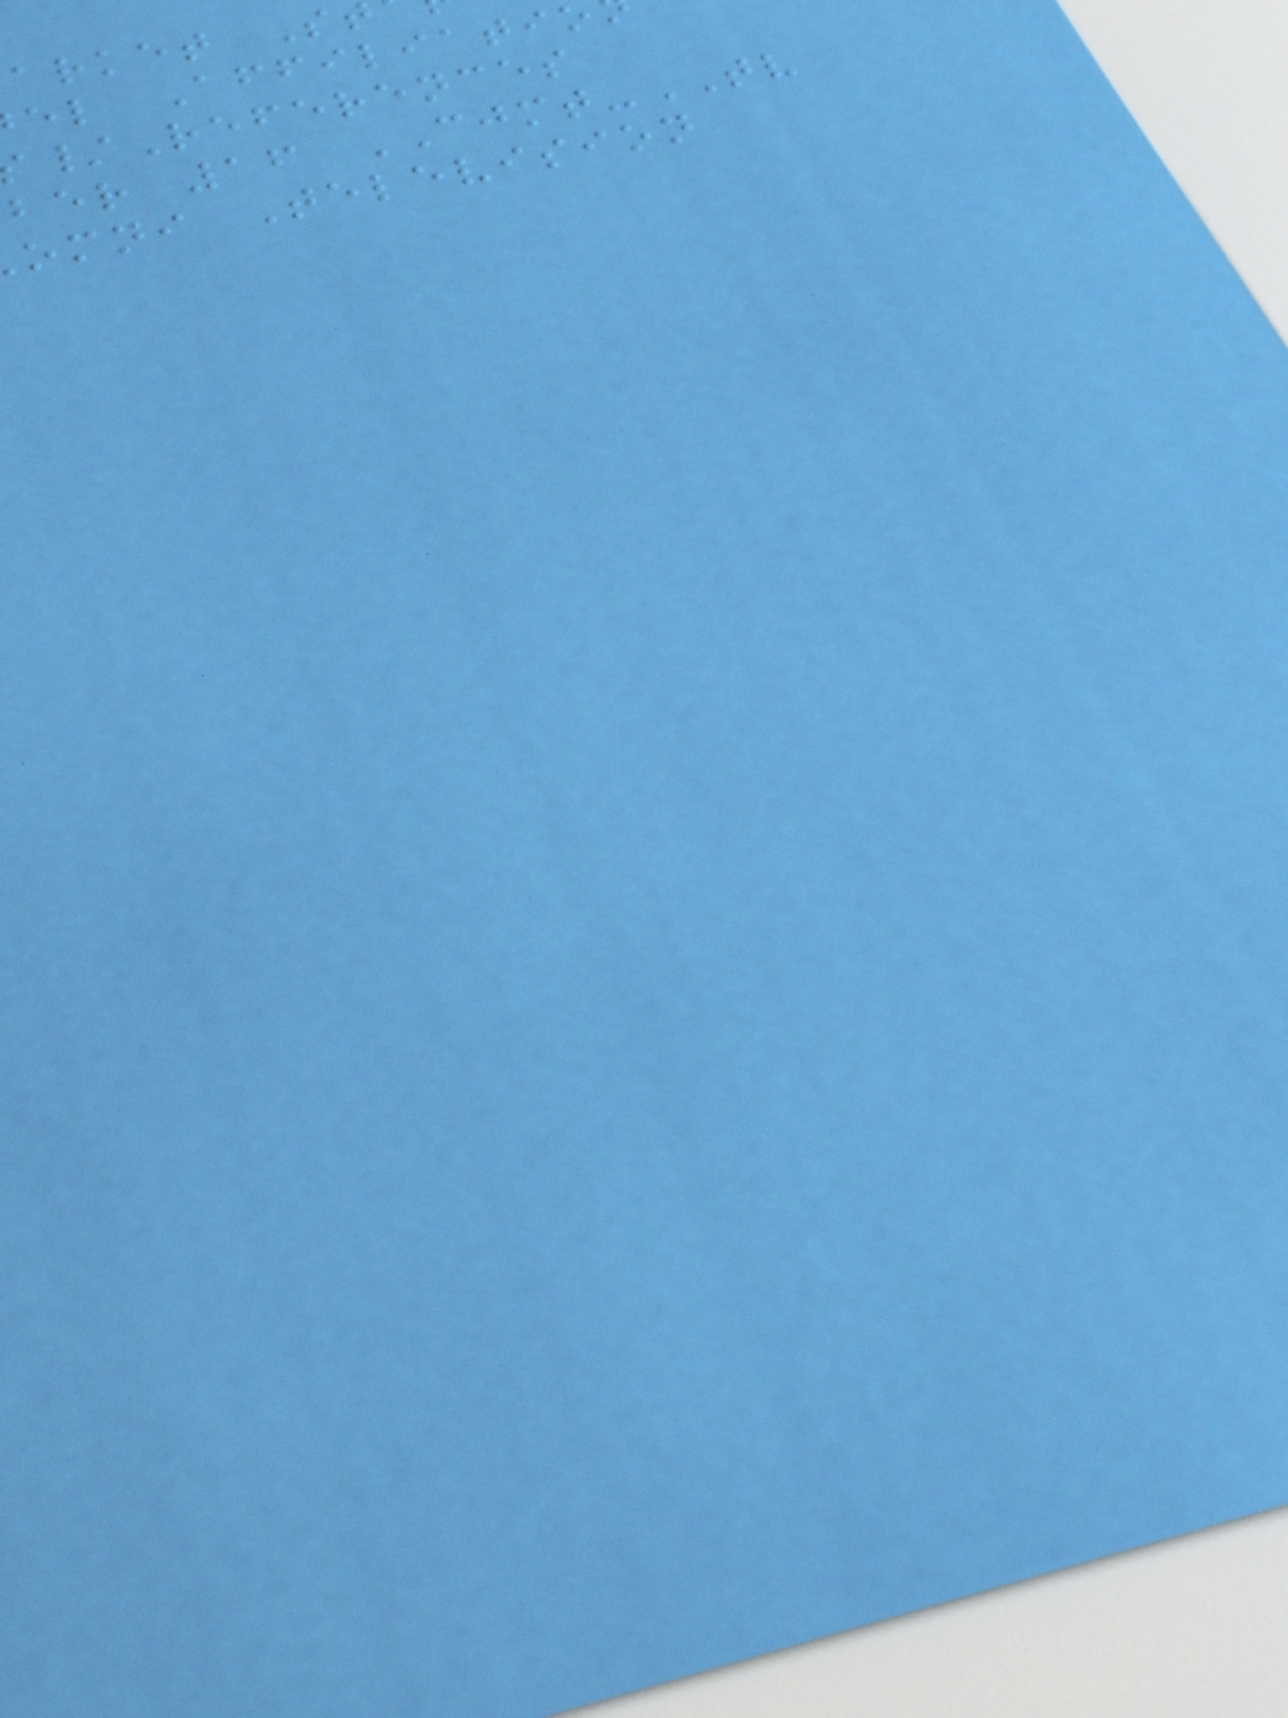arket S
el Affiliatio
/References
ber 16 CJMT-TV
omni Television
